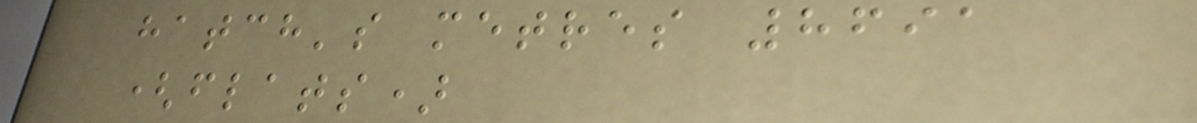hatch's metres 8691
(flats)
